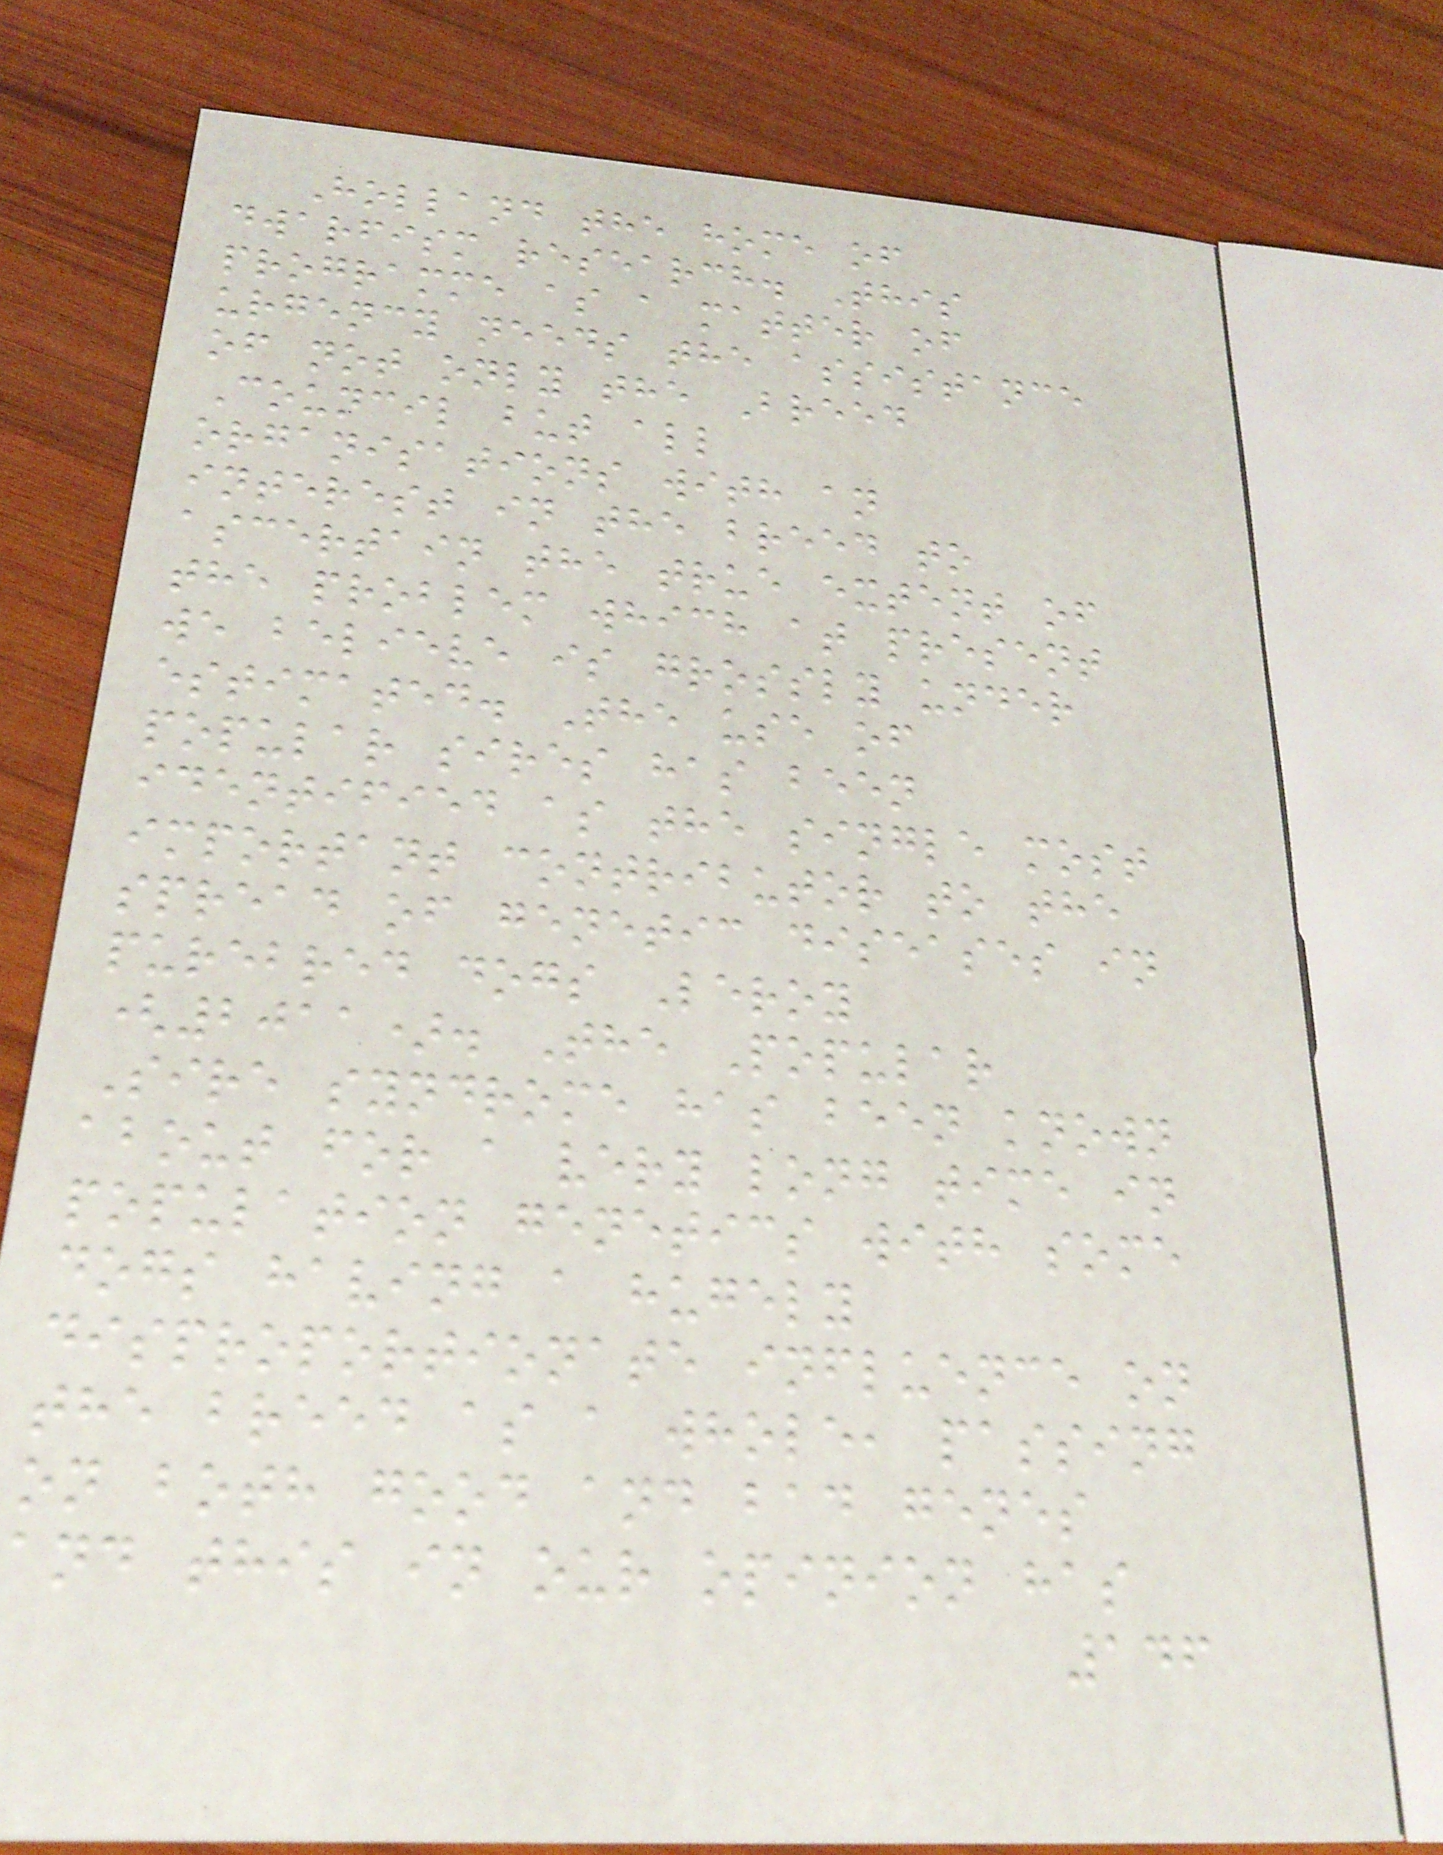Holland the home of
dwarfism research. This
programme as a matter of
urgency needs the assistance
of not only the Breed
Council but all
organisations with an
interest in the breed to
ascertain the true extent of
the problem which at present
we believe is grossly under
estimated. The use of
popular sires has been
identified as the single most
important contributor to the
spread of genetic diseases in
purebred dogs Leroy
(2011). The Popular
Sire syndrome has been known
about for a very long time in
population genetics with some
dogs having a hugely
disproportionate influence on
the breed as a whole, passing
on both good and bad genes
and this in our opinion has
146
